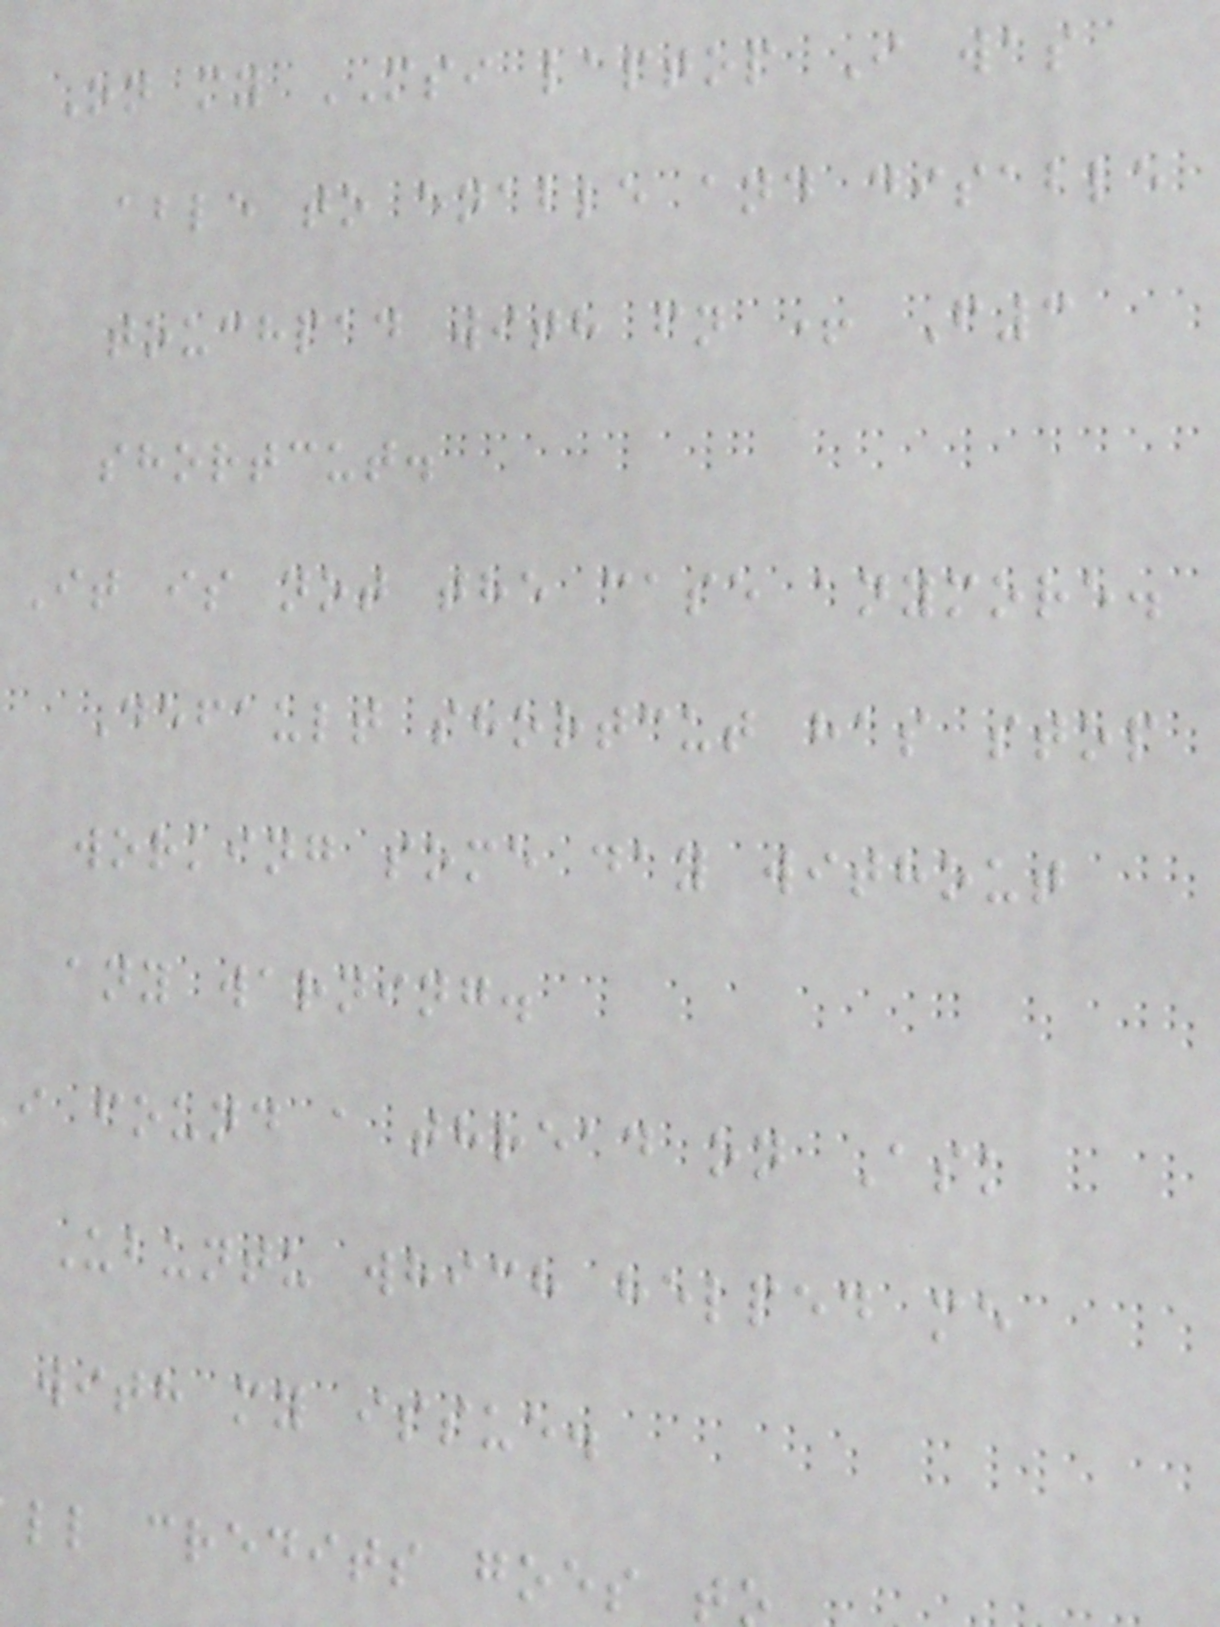On my MSI laptop I was
able to enable and disable
touchpad with fn + F3
shortcut.
It is not the case anymore.
Default shortcut has stop
working some day without
any warning.
i found a thread on Ask
Ubuntu which helped me
with my issue.
ll credits goes t
